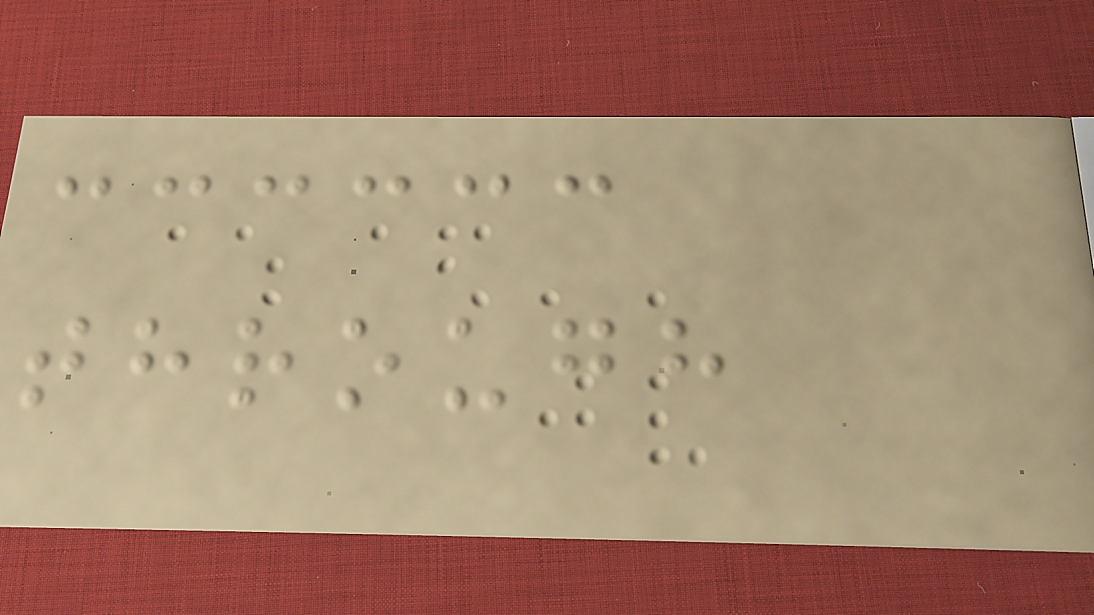through
